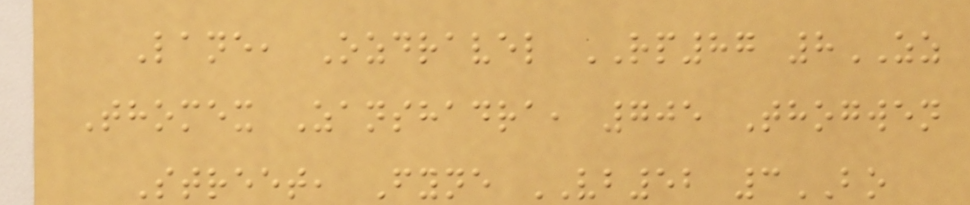Lane, Ozdravel RP87 8ZZ
Thomex Zanshadra, 705 Thogwen
Street, Fyne VB52 3BO
